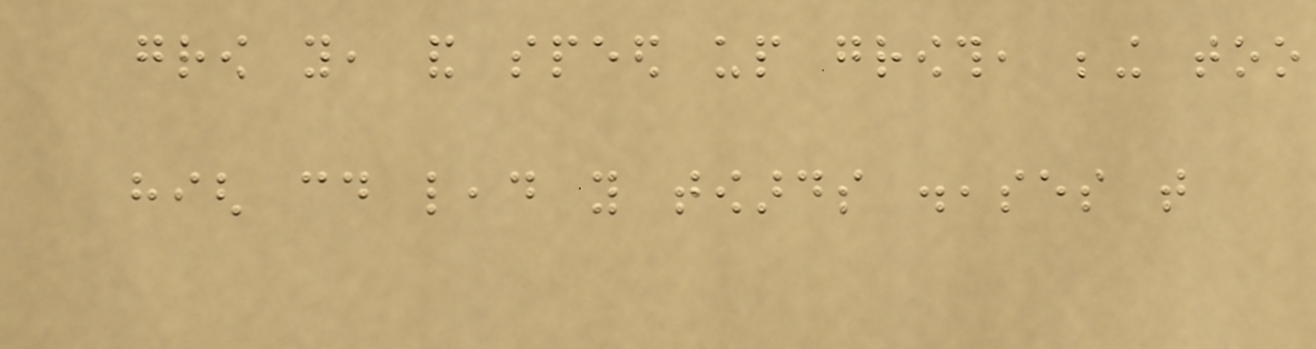grow you, and speed up growth, being too
high could lead you towards diseases that
